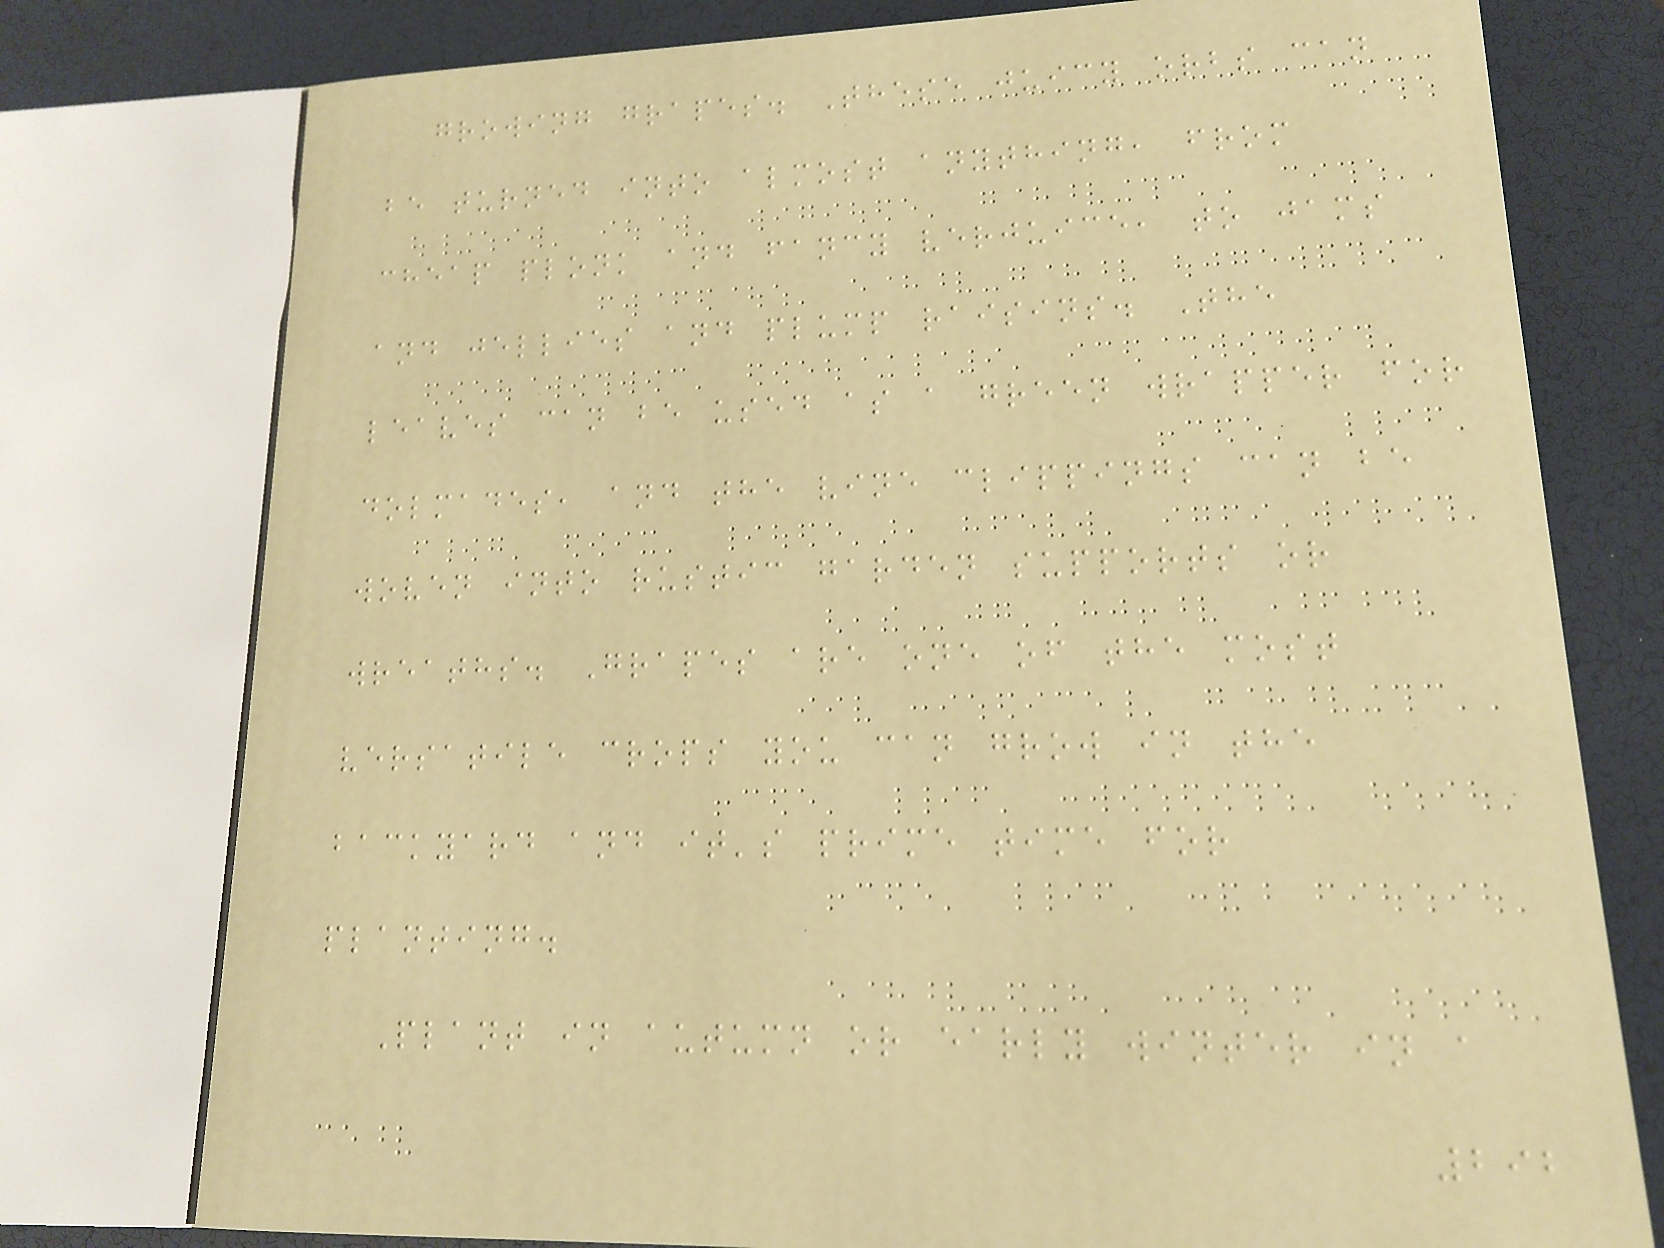growing grapes. These juicy orbs can
be turned into almost anything, from
cheap plonk and fancy verjuice, to jams
and jellies and plump raisins. The
leaves can be used as a green wrapper for
dolmades, and the vine clippings can be
woven into rustic garden supports or
wreaths. Grapes are one of the most
versatile crops you can grow in the
backyard and it's prime time for
planting.
Plant in autumn or early winter in a
292
